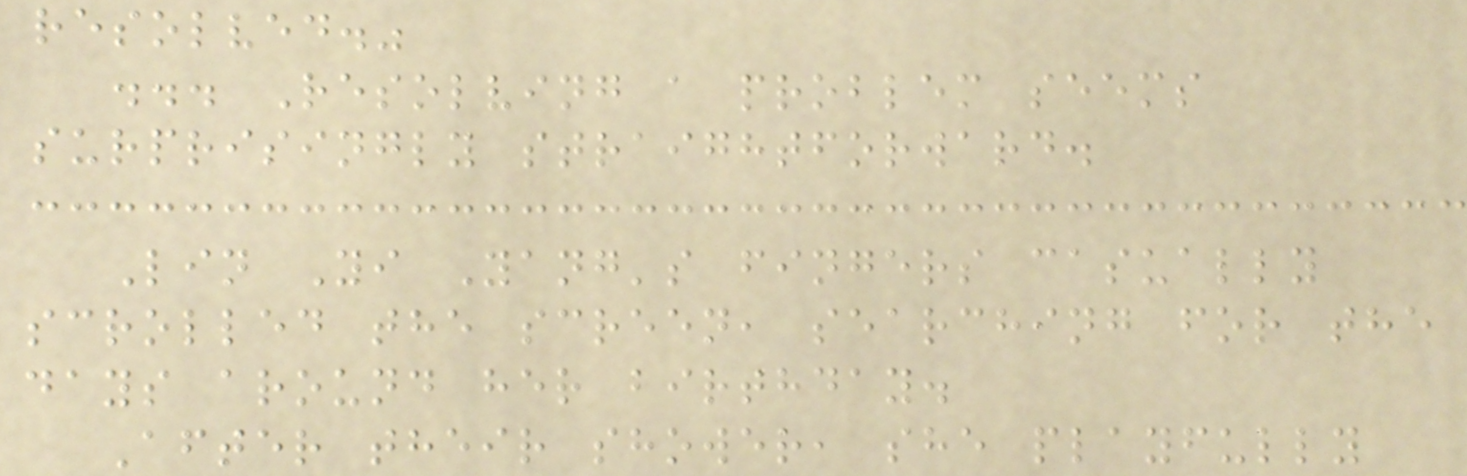resolved."
... Resolving a problem seems
surprisingly straightforward.
Lin Yi Yang's fingers casually
scrolled the screen, searching for the
days around her birthday.
After their shower, she playfully
